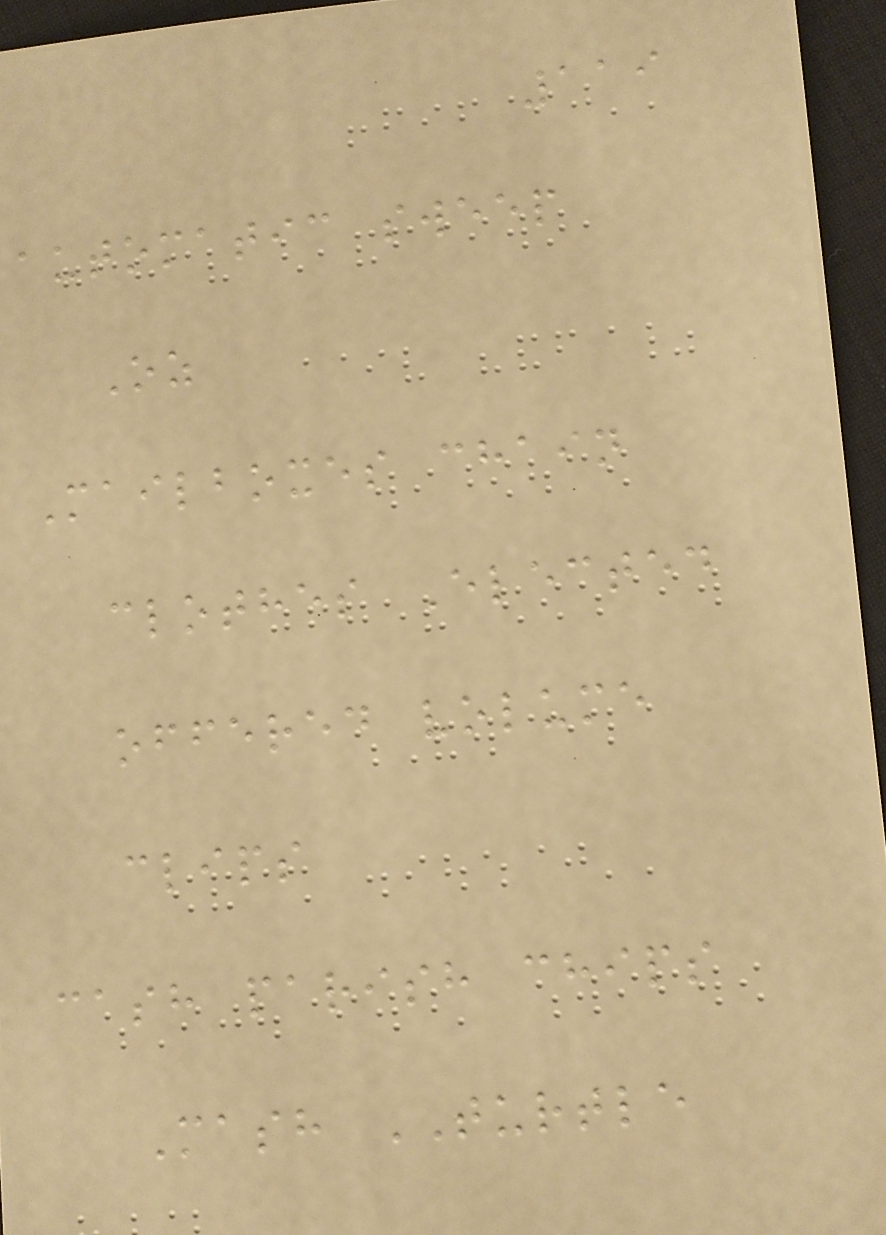119
automatic sweep
Oz
Mailboxes chain
clothes Elected
offered volume
clips
cash parish chips
Mash TURTLE
